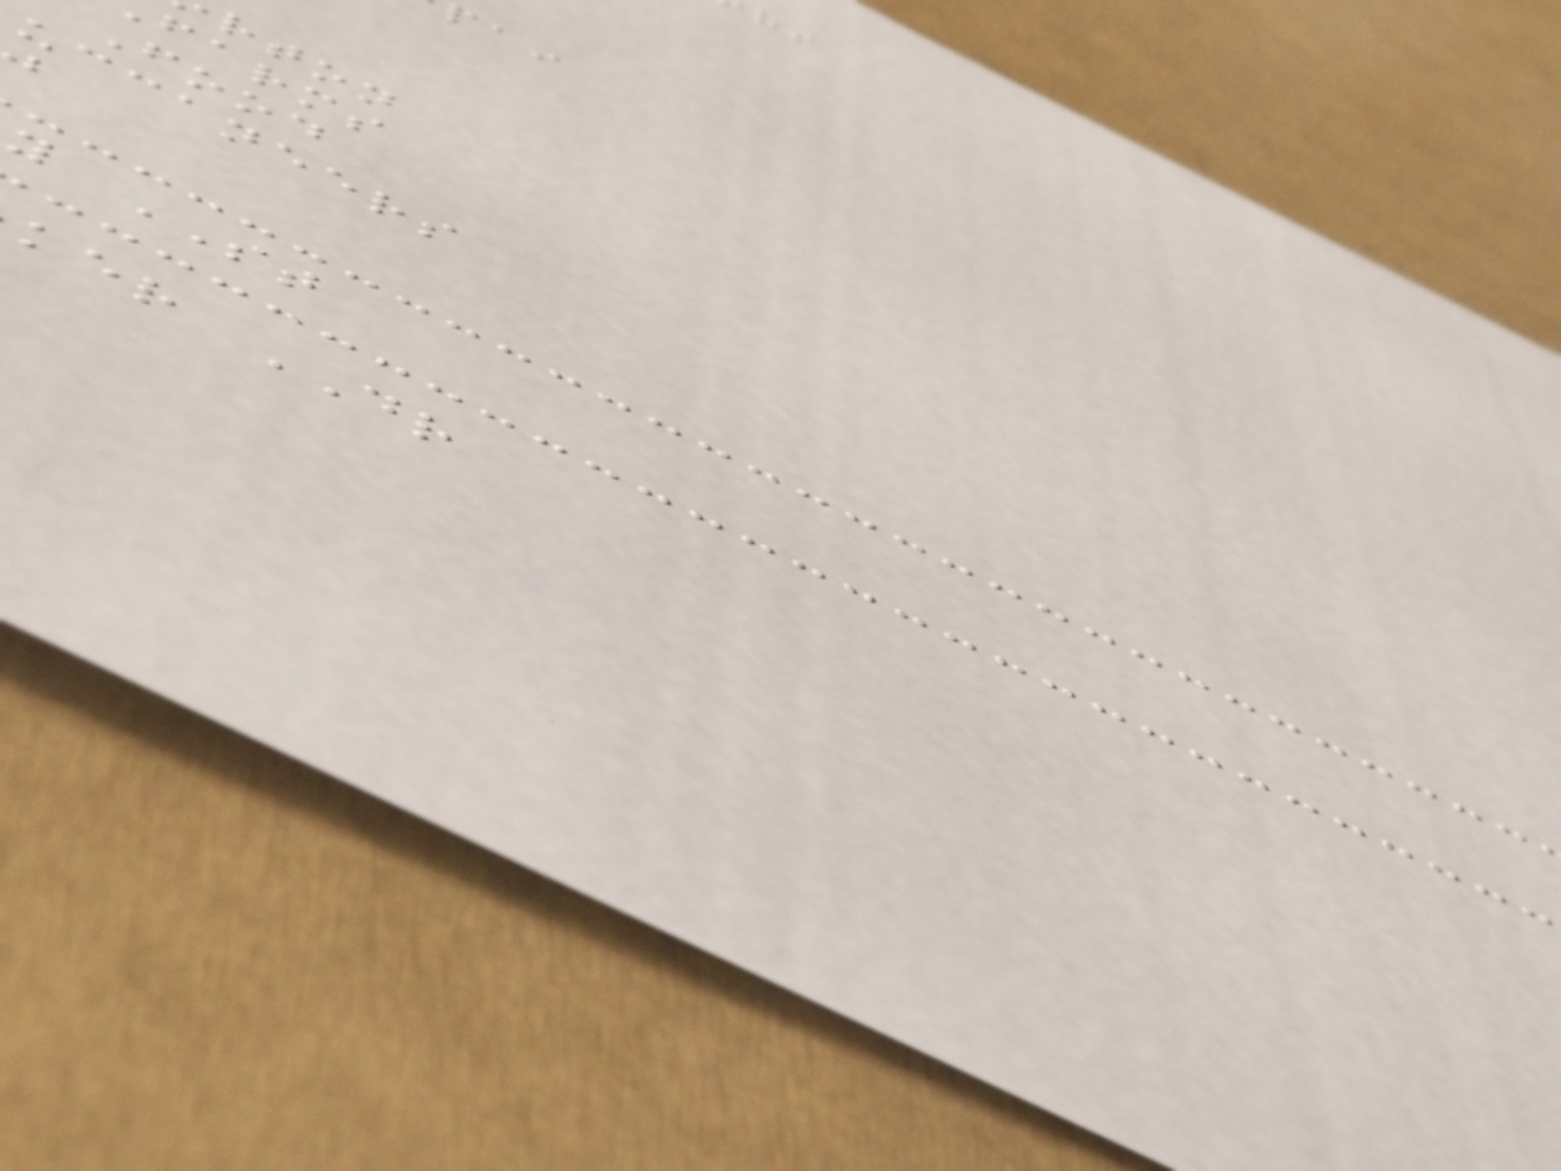rton
farms
Food
uccaneers
y ST
ker DR
